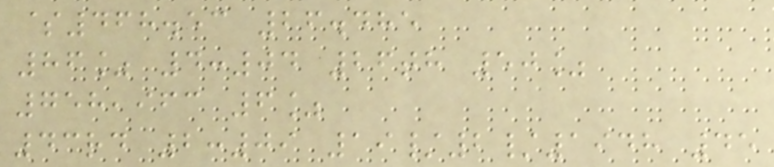$468.53 26.485
86% 4:04 26th 50%
758,963 6%
43rd 2:09 19/2/1948 45
